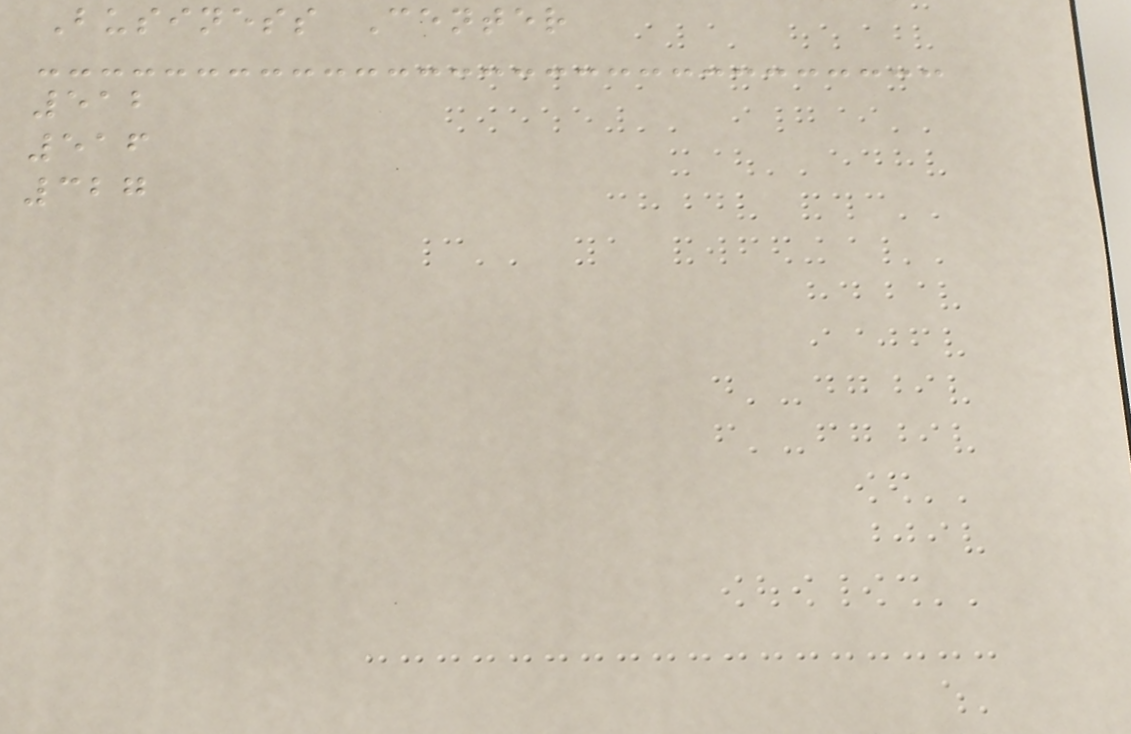Business Center
512
516
327
